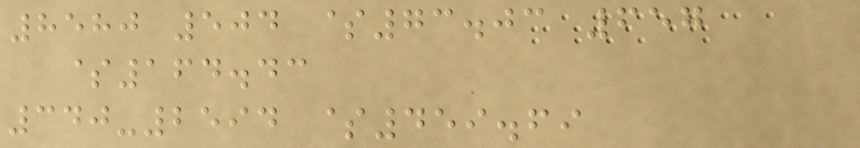8580 504 $73.03 657
$164.43
340-2594 $459.69
